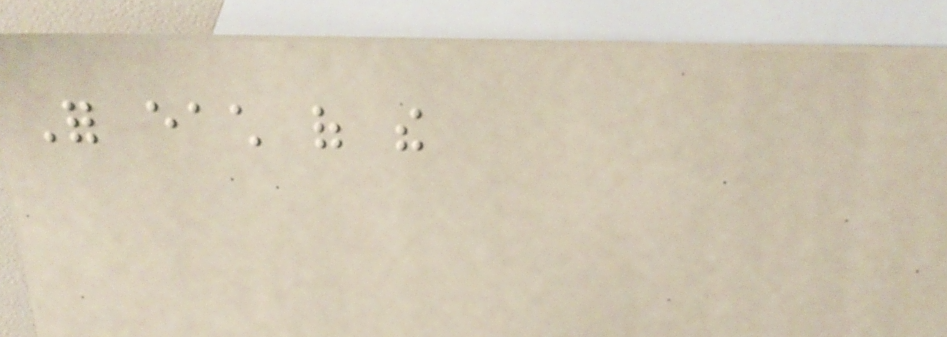For each of the
